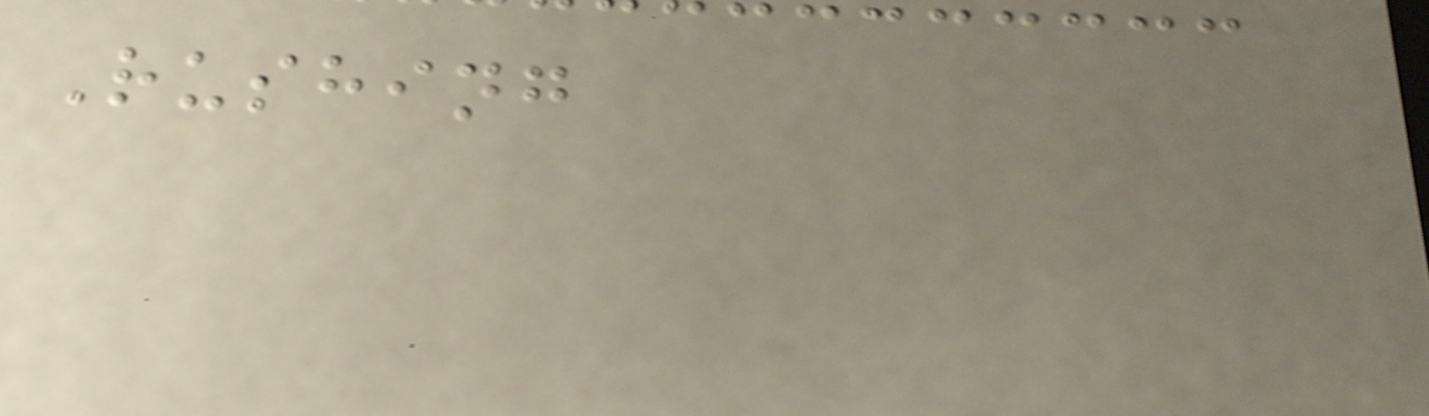Rushing
